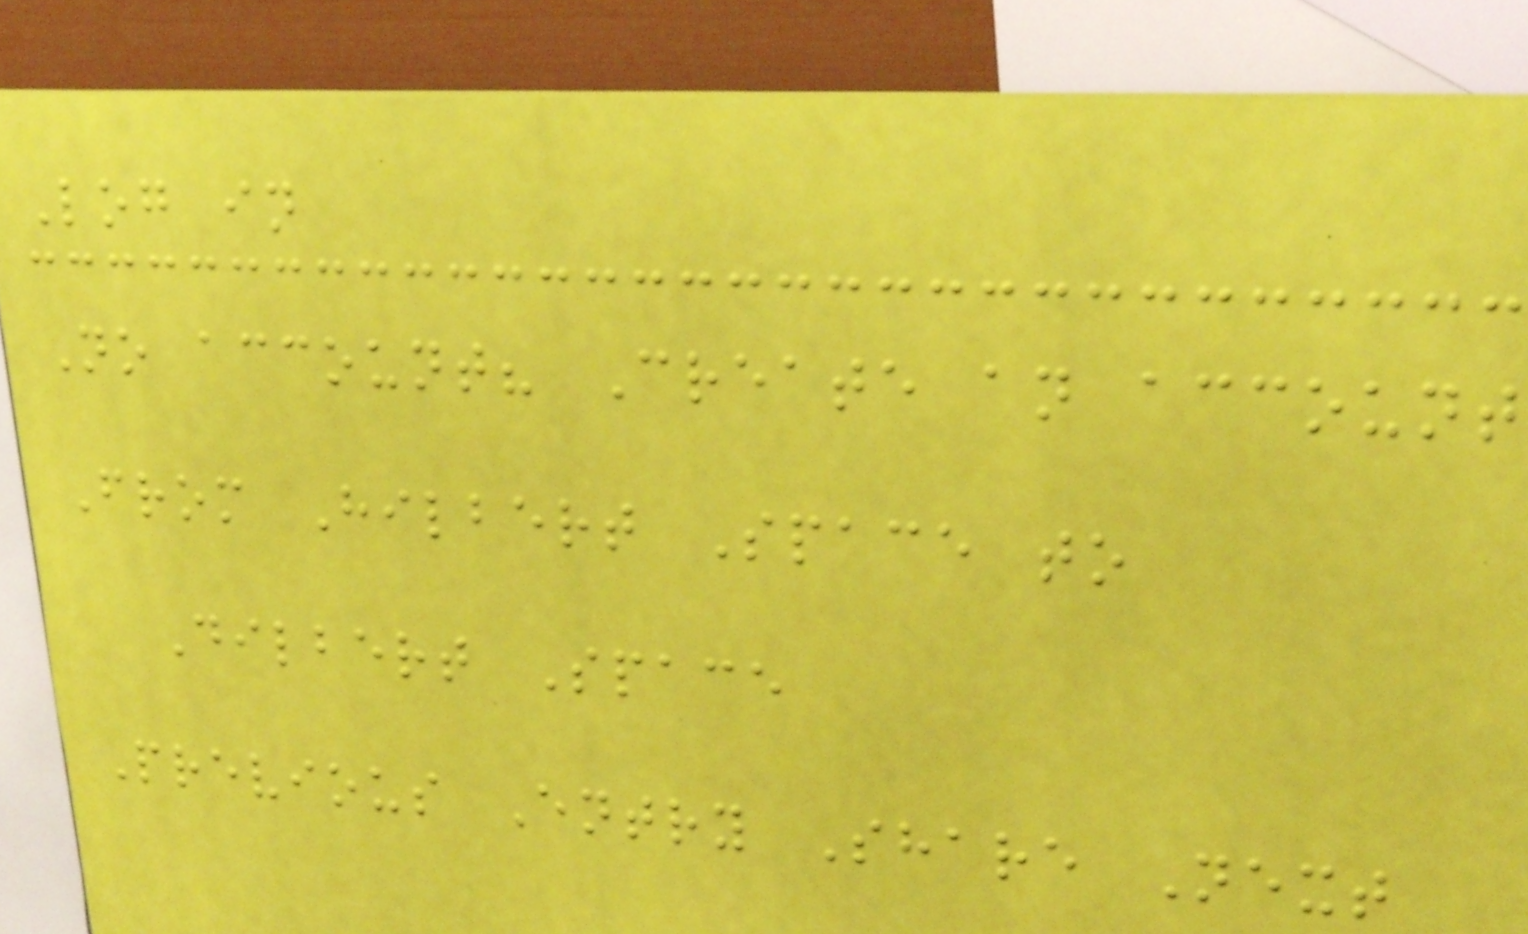Log in
No account? Create an account
From Hilbert Space to
Dilbert Space
Previous Entry Share Next
